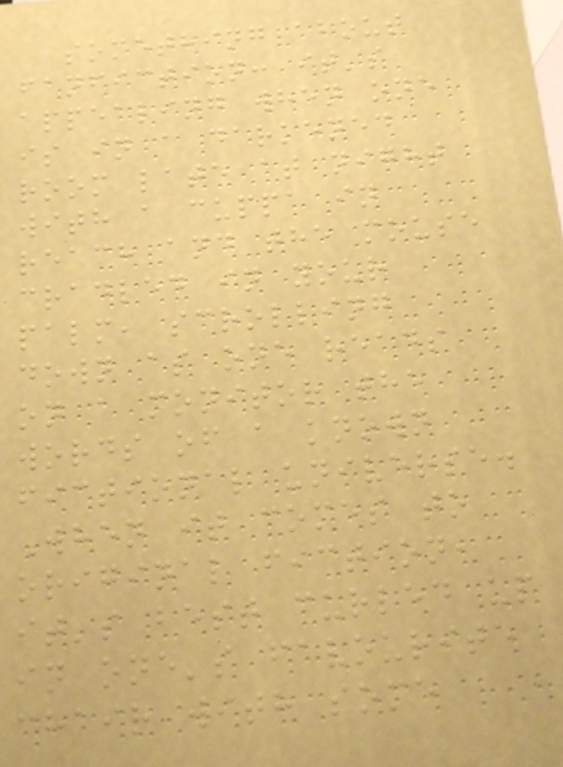something about
fanfiction: it's
appealing when one
is in a darkened
room late at night
with a cuppa in
reach and the mouse
cradled in your
palm, scrolling
down as one reads
on a monitor the
words of a known
fictional universe.
When it comes to
original fiction,
it's best curled up
in one's favourite
chair with some
